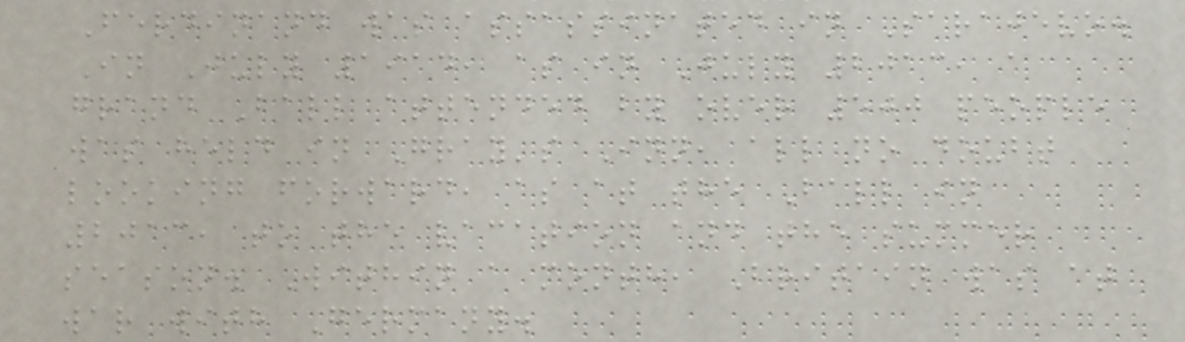Ferdinand was assassinated in Sarajevo.
In July 1914, as in July 2013, a
grand Ball attended by over 500 people
was held in Gray's Inn, all no doubt
looking forward, as at the Ball in
2013, to the vacation and the summer
season. Within a month, Britain was at
war with Germany.
